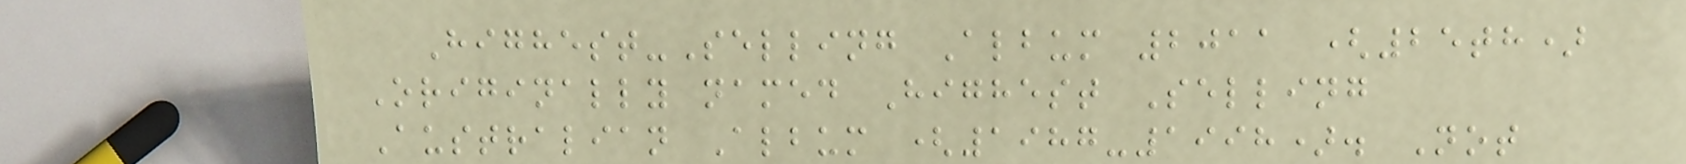Highest-Selling Album 2011 (25th)
Originally named Highest Selling
Australian Album (1987-1998). Not
